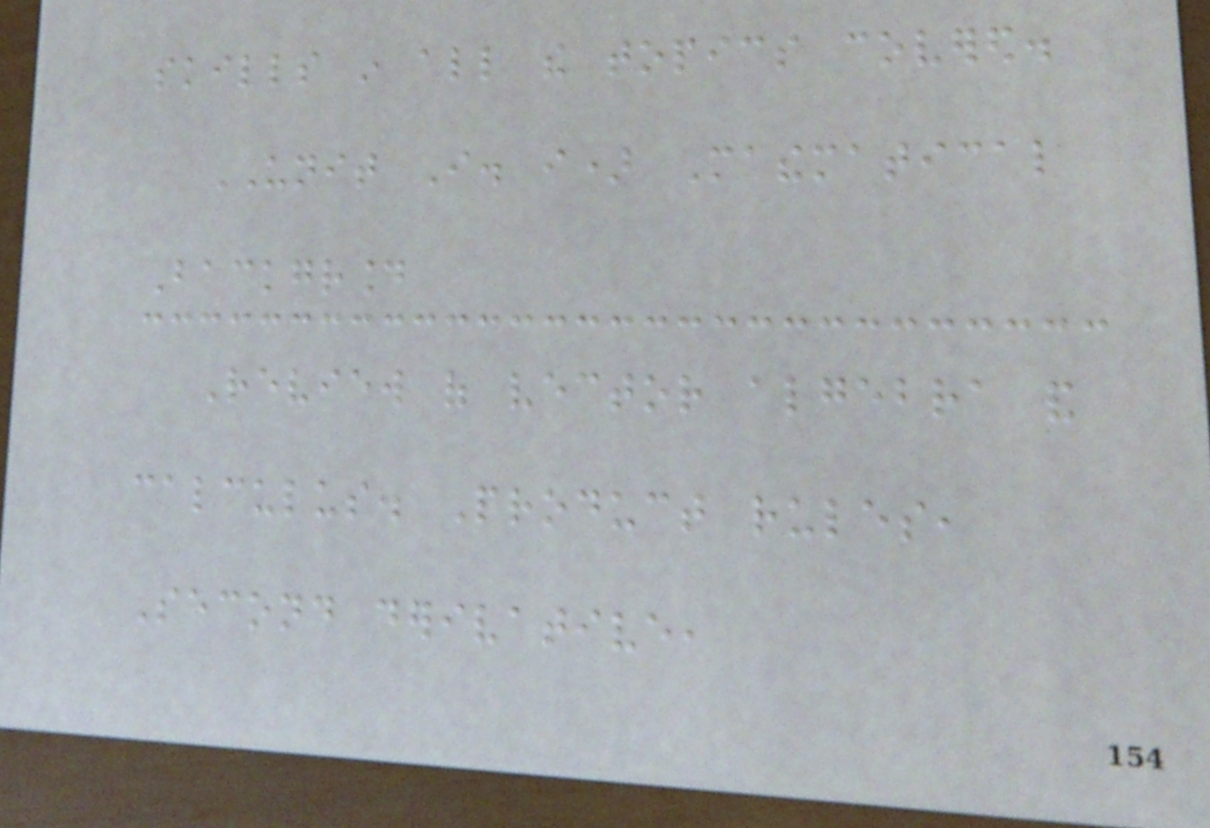skills in all the topics covered.
UNIT I. i) Mathematical
Background
Review of vector algebra and
calculus. Product rules,
Second derivative,
